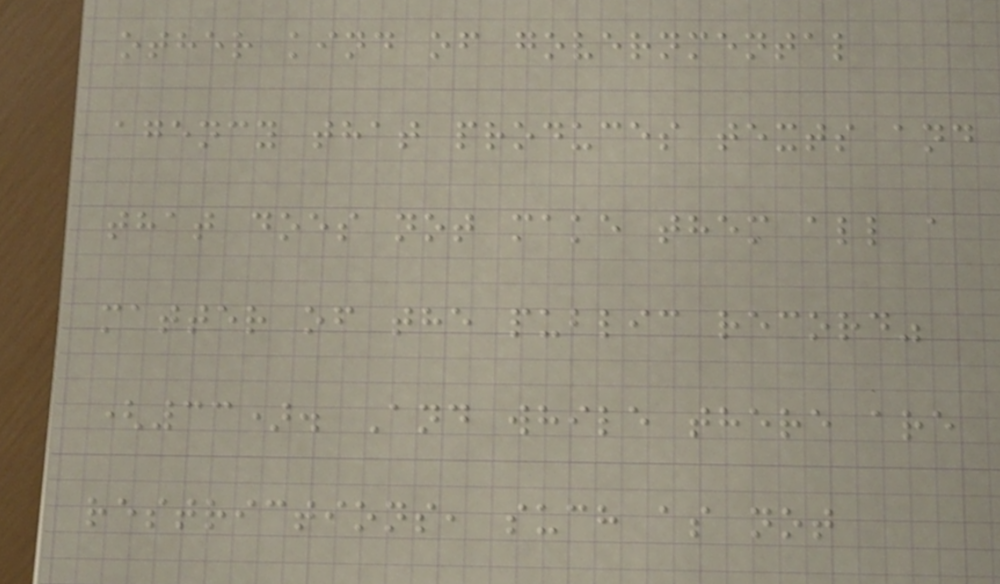other kind of governmental
agency that produces texts and
that does not make them all a
matter of the public record"
(33). And while there are
restrictions, such as not
